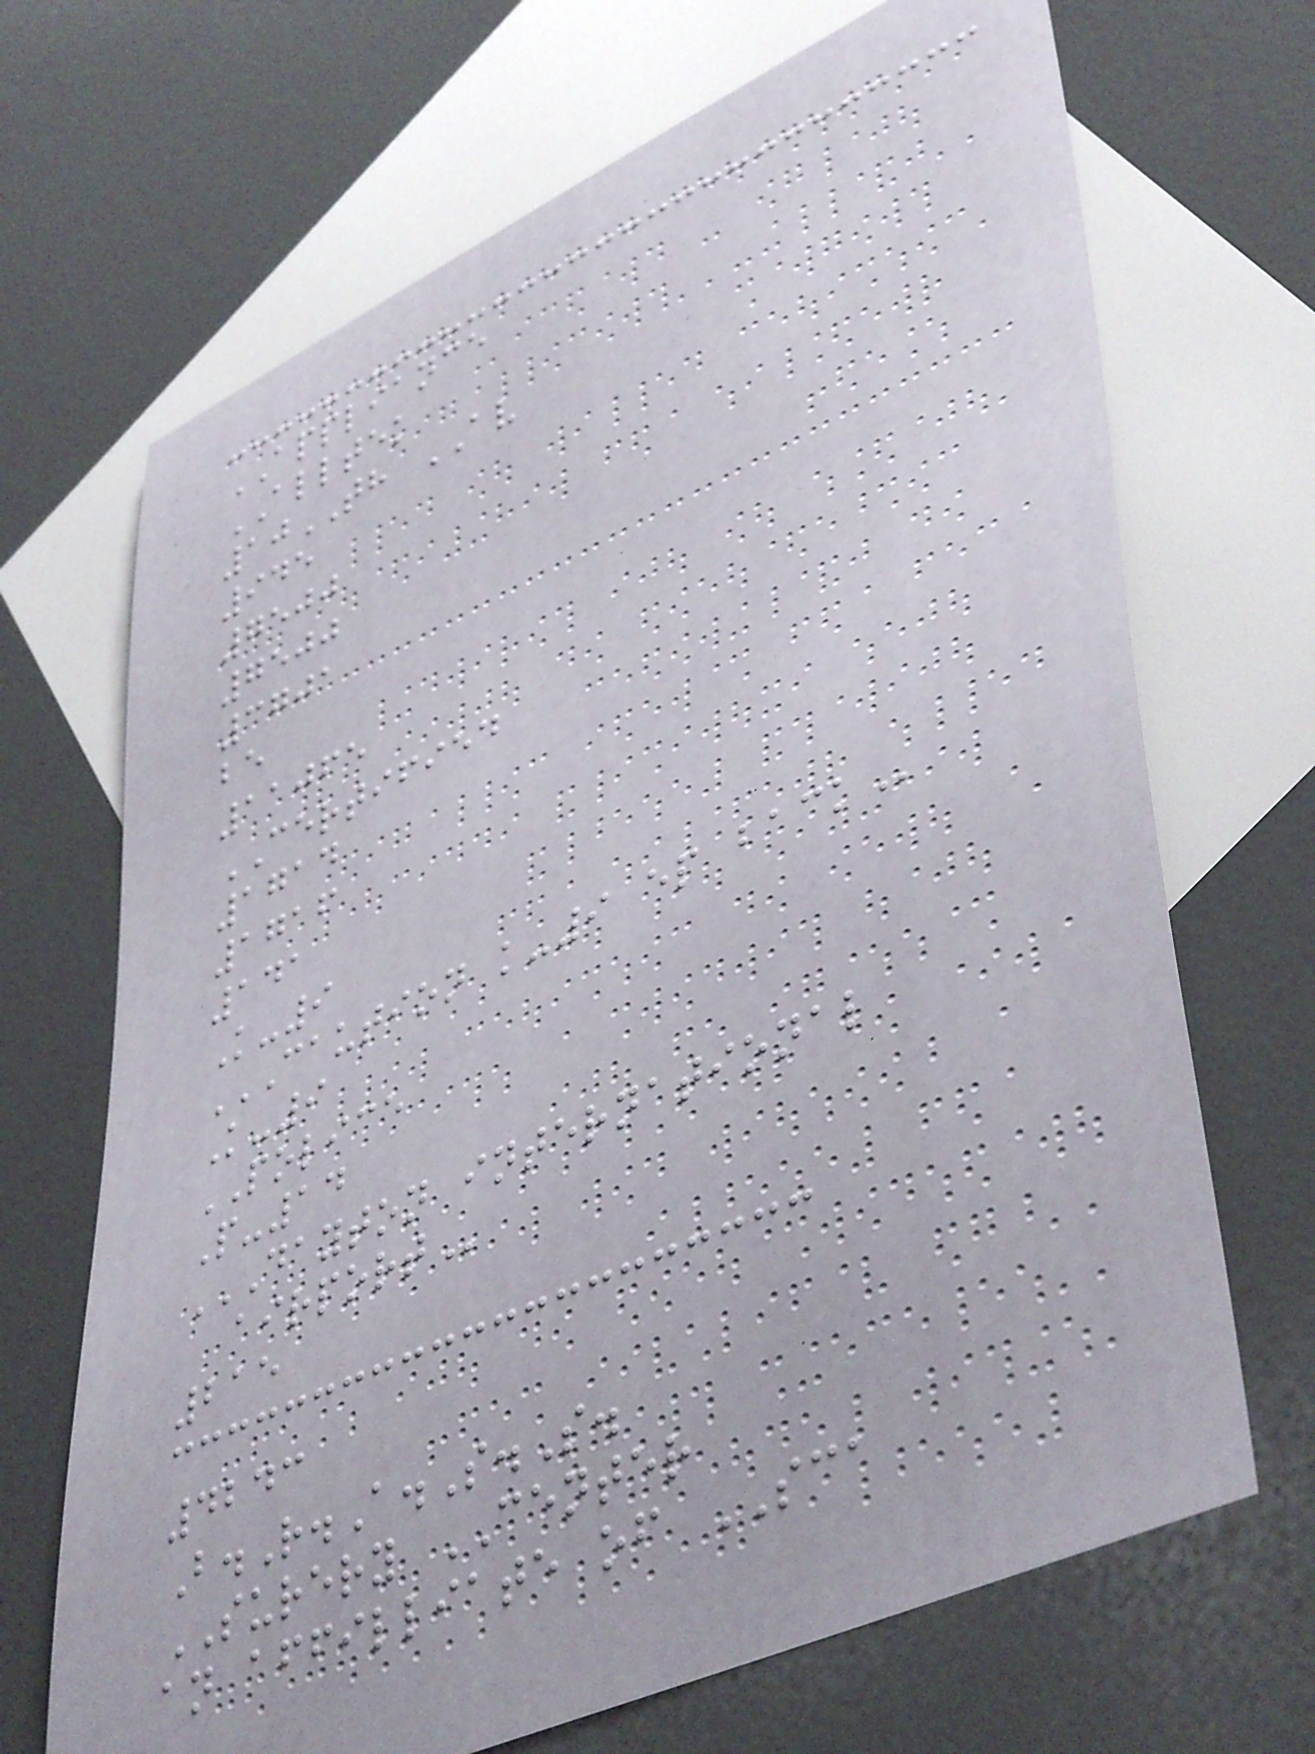APPLIANCE
ALLTEK
10TH AV
945
7500
7500
3701
be
11065
CERTIFIED
1714
1716
141
K-9
CAUTION K-9 EP BACK
K-9
POLICE
P-14
DAYTON INTERNATIONAL
AIRPORT
215
4243
B.R.A.S.S.
SURERY CENTER
an affilliate of SCA
